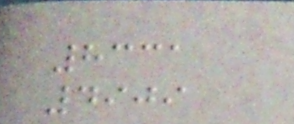8331
4909
